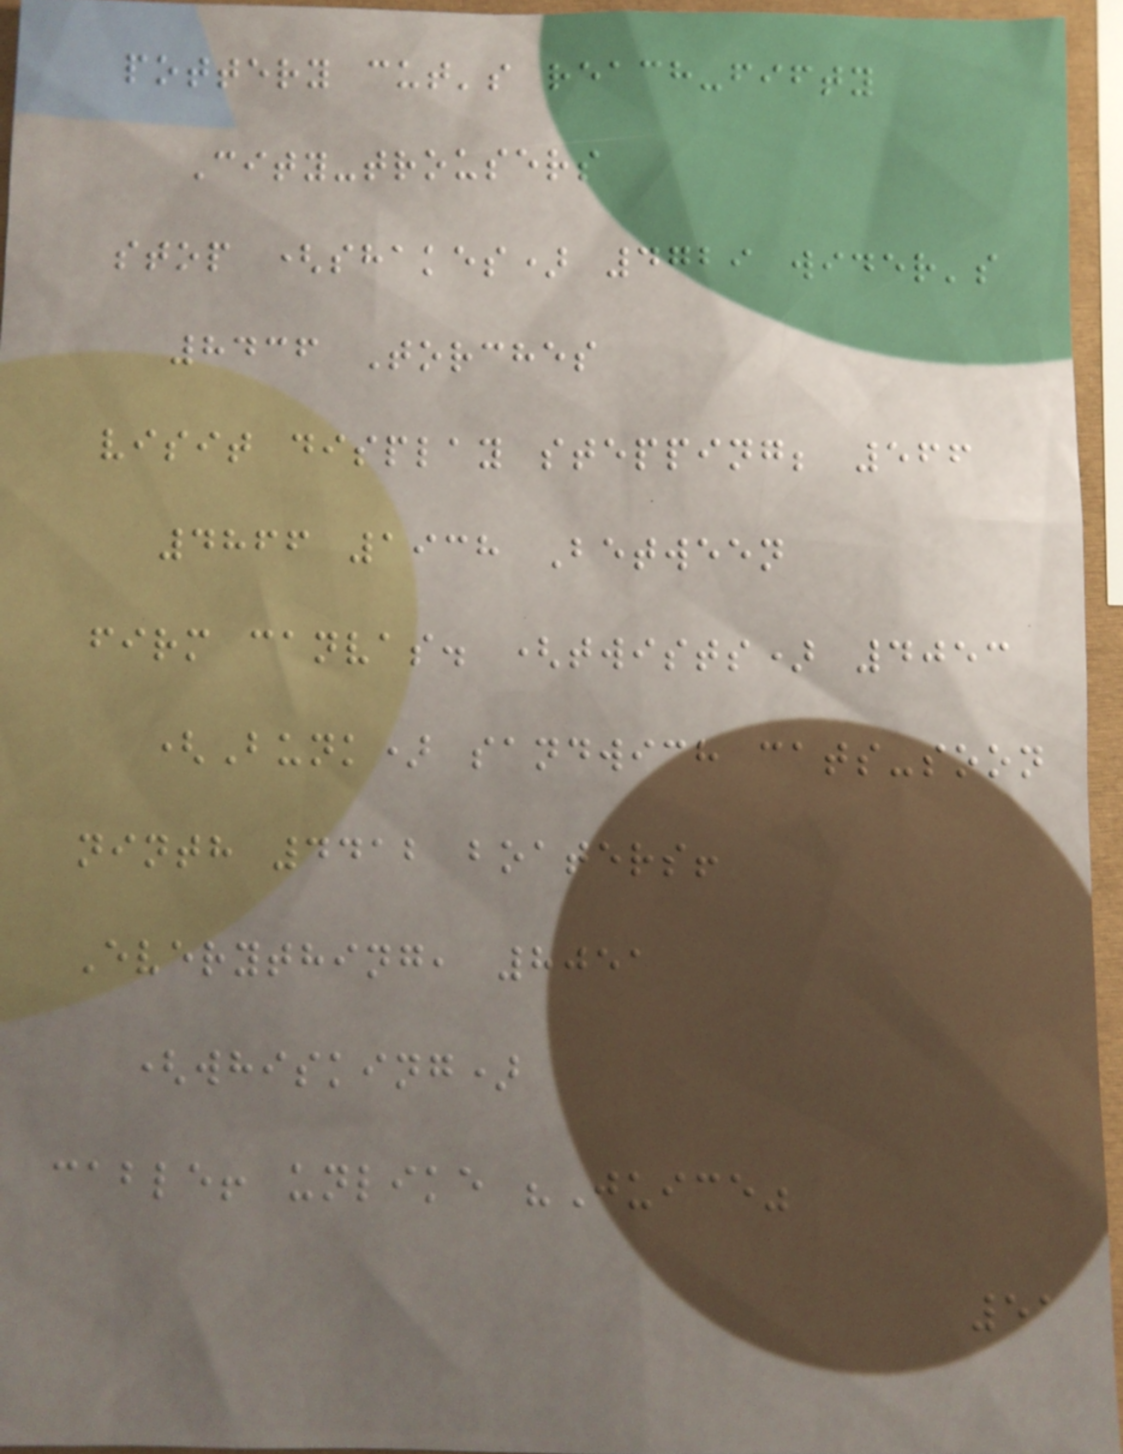pottery cut's reach-fifty
City-trousers
stop (shakes) 4729 wider's
8436 Torches
visit display stepping; 566
4866 1938 Between
firm canvas. (twists) 4053
(Bunk) sandwich cats-soon
ninth 4412 boaters!
Everything, 8051
(whisking)
cable! unlike "Juice"
51
